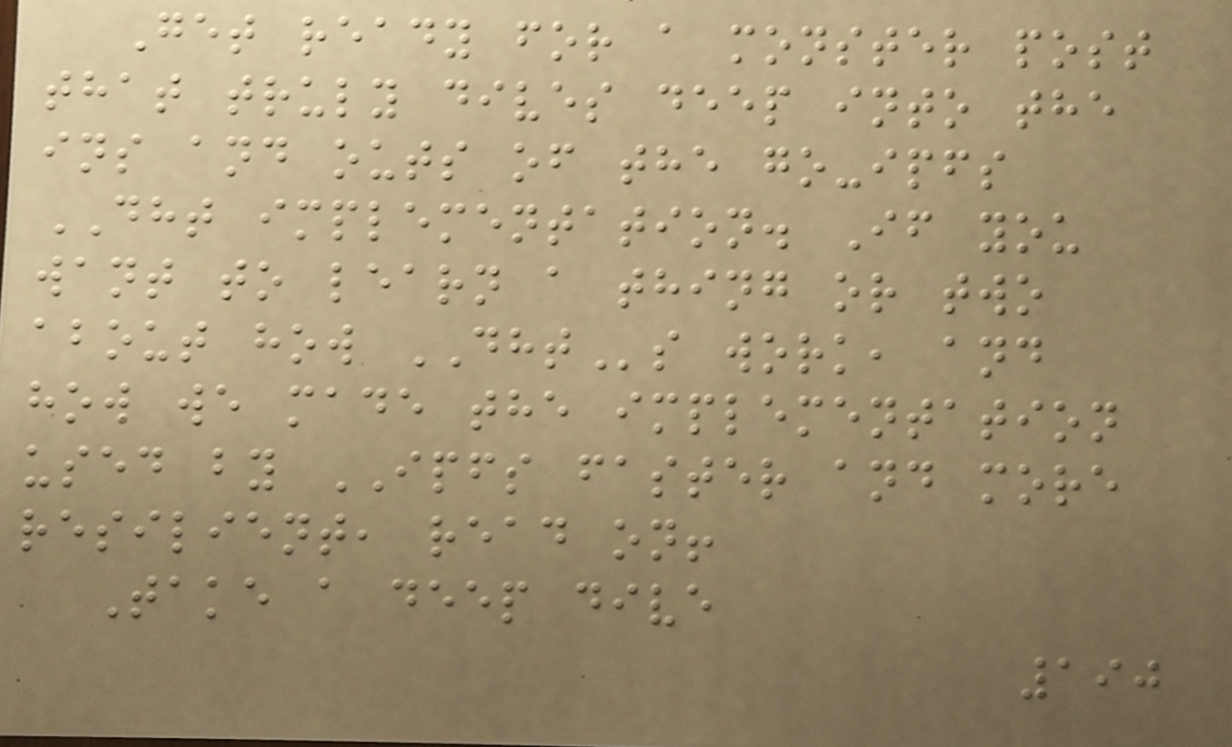Get ready for a monster post
that truly dives deep into the
ins and outs of the go-ipfs
DHT implementation. If you
want to learn a thing or two
about how DHTs work, and
how we made the implementation
used by IPFS faster and more
resilient, read on!
Take a deep dive
190
